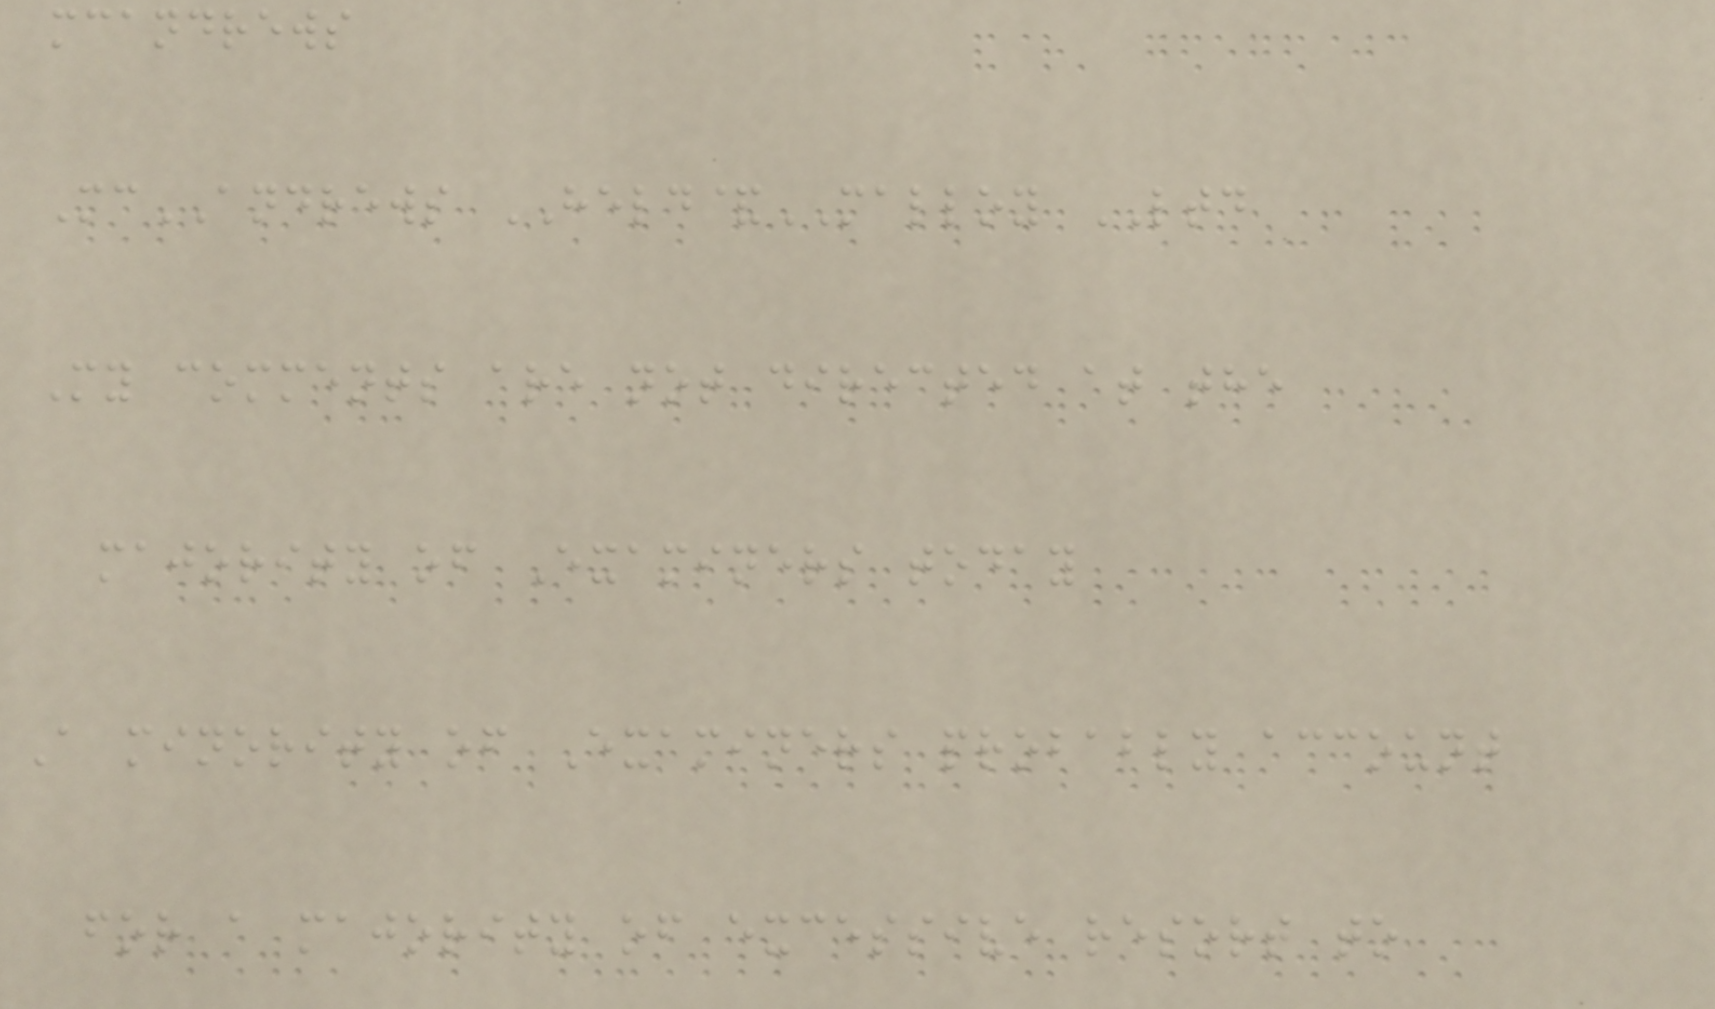mcandrews
McANDREWS HELD&MALLOY LTD
My comments are not directed at the
majority of Examiners today
A minority of Examiners probably account
for a majority of excessive resort to
